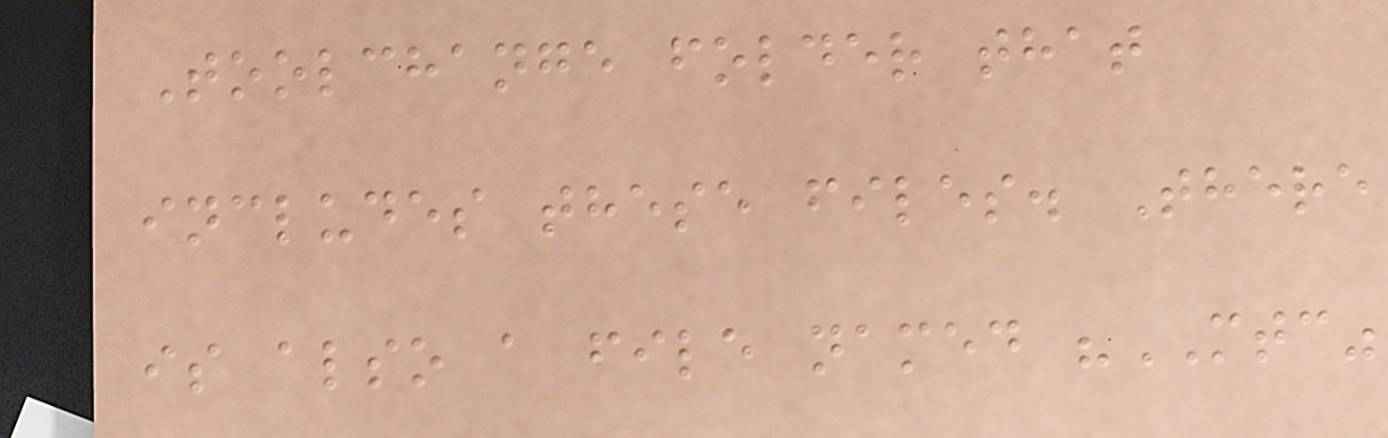Toolchange folder that
includes these files. There
is also a file named "MTC"
